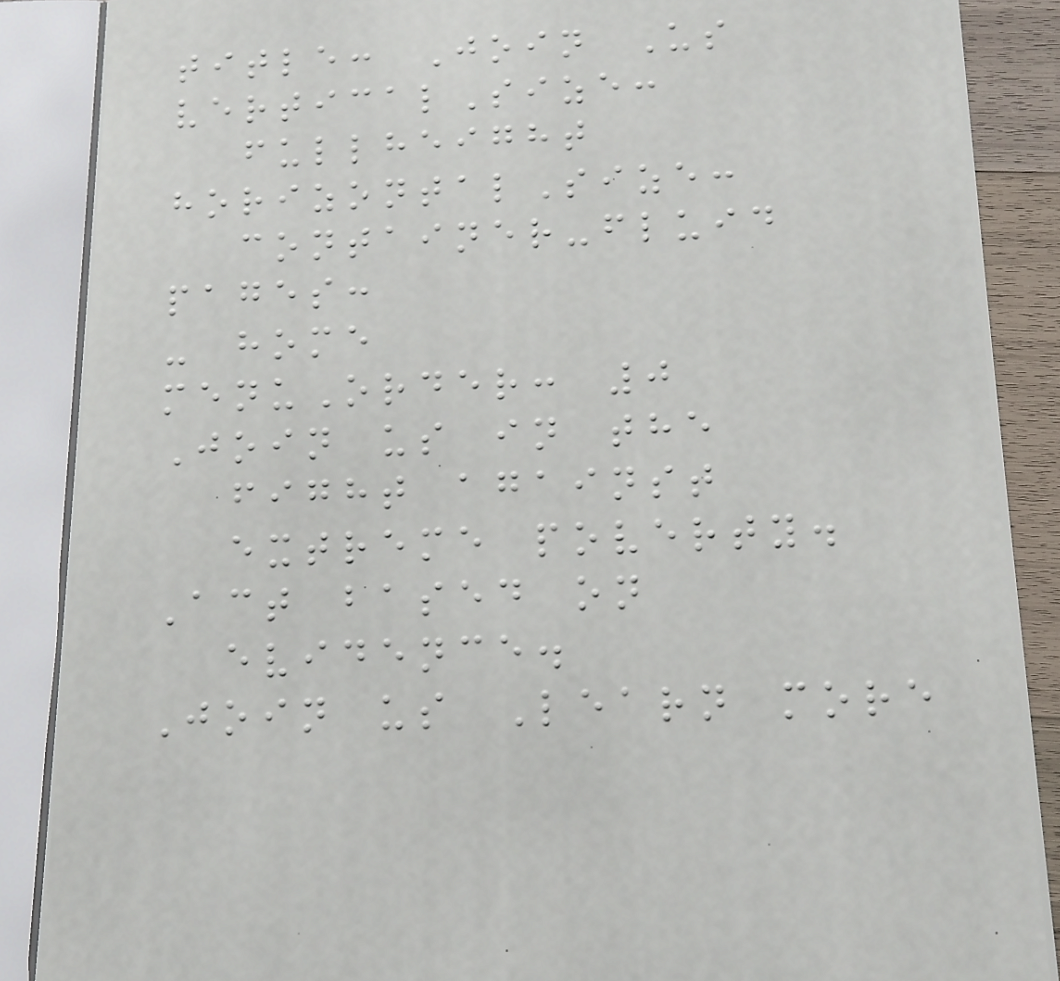title: Join Us
verticalSize:
fullheight
horizontalSize:
container-fluid
pages:
- home
menuOrder: 0
Join us in the
fight against
extreme poverty.
Act based on
evidence.
Join us Learn more
